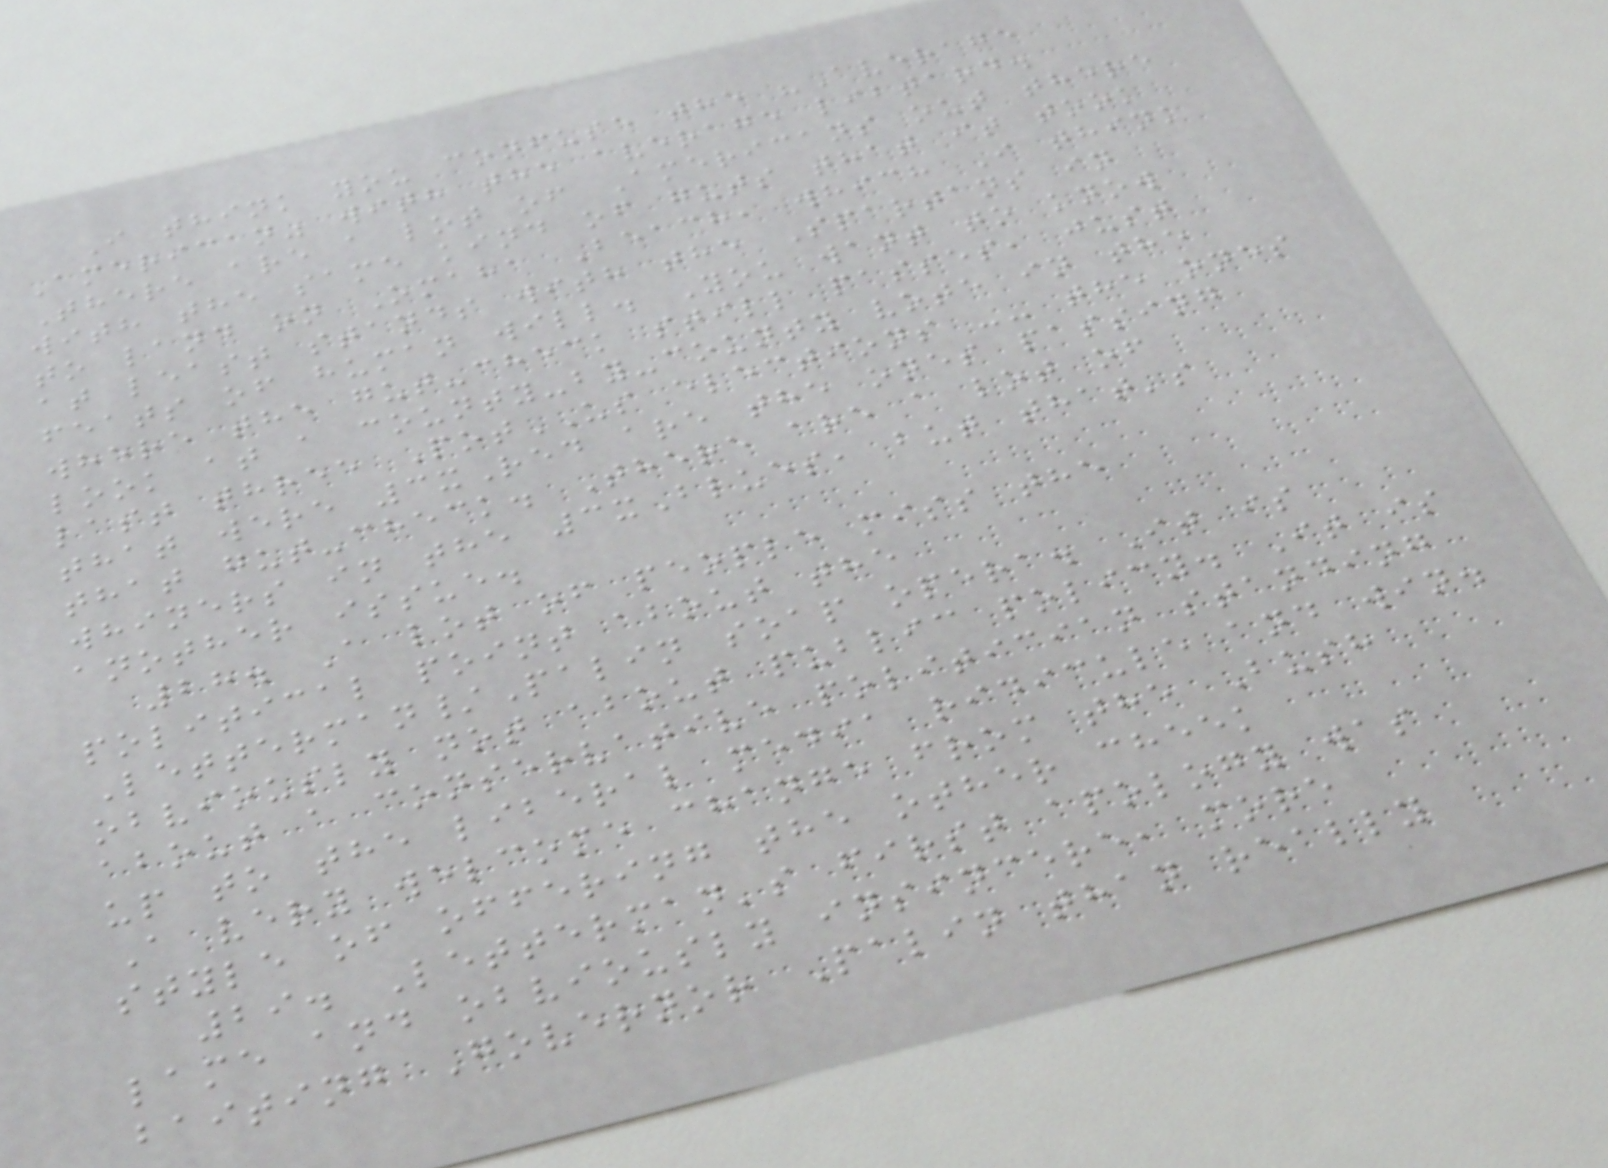I think you confuse the "Average
American" with the average libtard.
There are a lot of Americans out there
with the same kind of guts that it took
to land on Omaha Beach, which I think
at least stands with the Spartans in
feats of human will. You want to know
where the gut-check still passes, just
look at a county-by-county vote in the
last three PotUS elections -- the ones
that were 3xRed are the ones passing
that gut-check. There are a lot of
whiners in the 3xBlues, but that's
another issue.
28. A lot of people miss the
political point about the
Letterman/Palin soap opera. It is
obviously not about public policy. It is
about a conservative politician standing
up to the liberal media ridicule and win.
A very welcome change from the Bush
style of offering the other cheek
29. Letterman's first apology was
lame and obviously insincere, more
baiting Governor Palin than really
